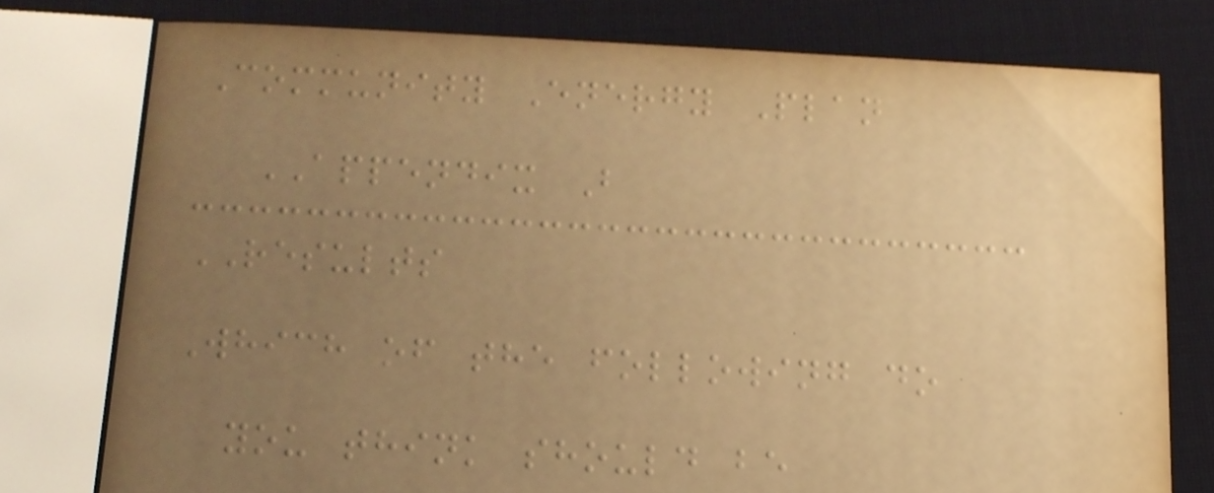Community Energy Plan
APPENDIX B
RESULTS
Which of the following do
you think should be
